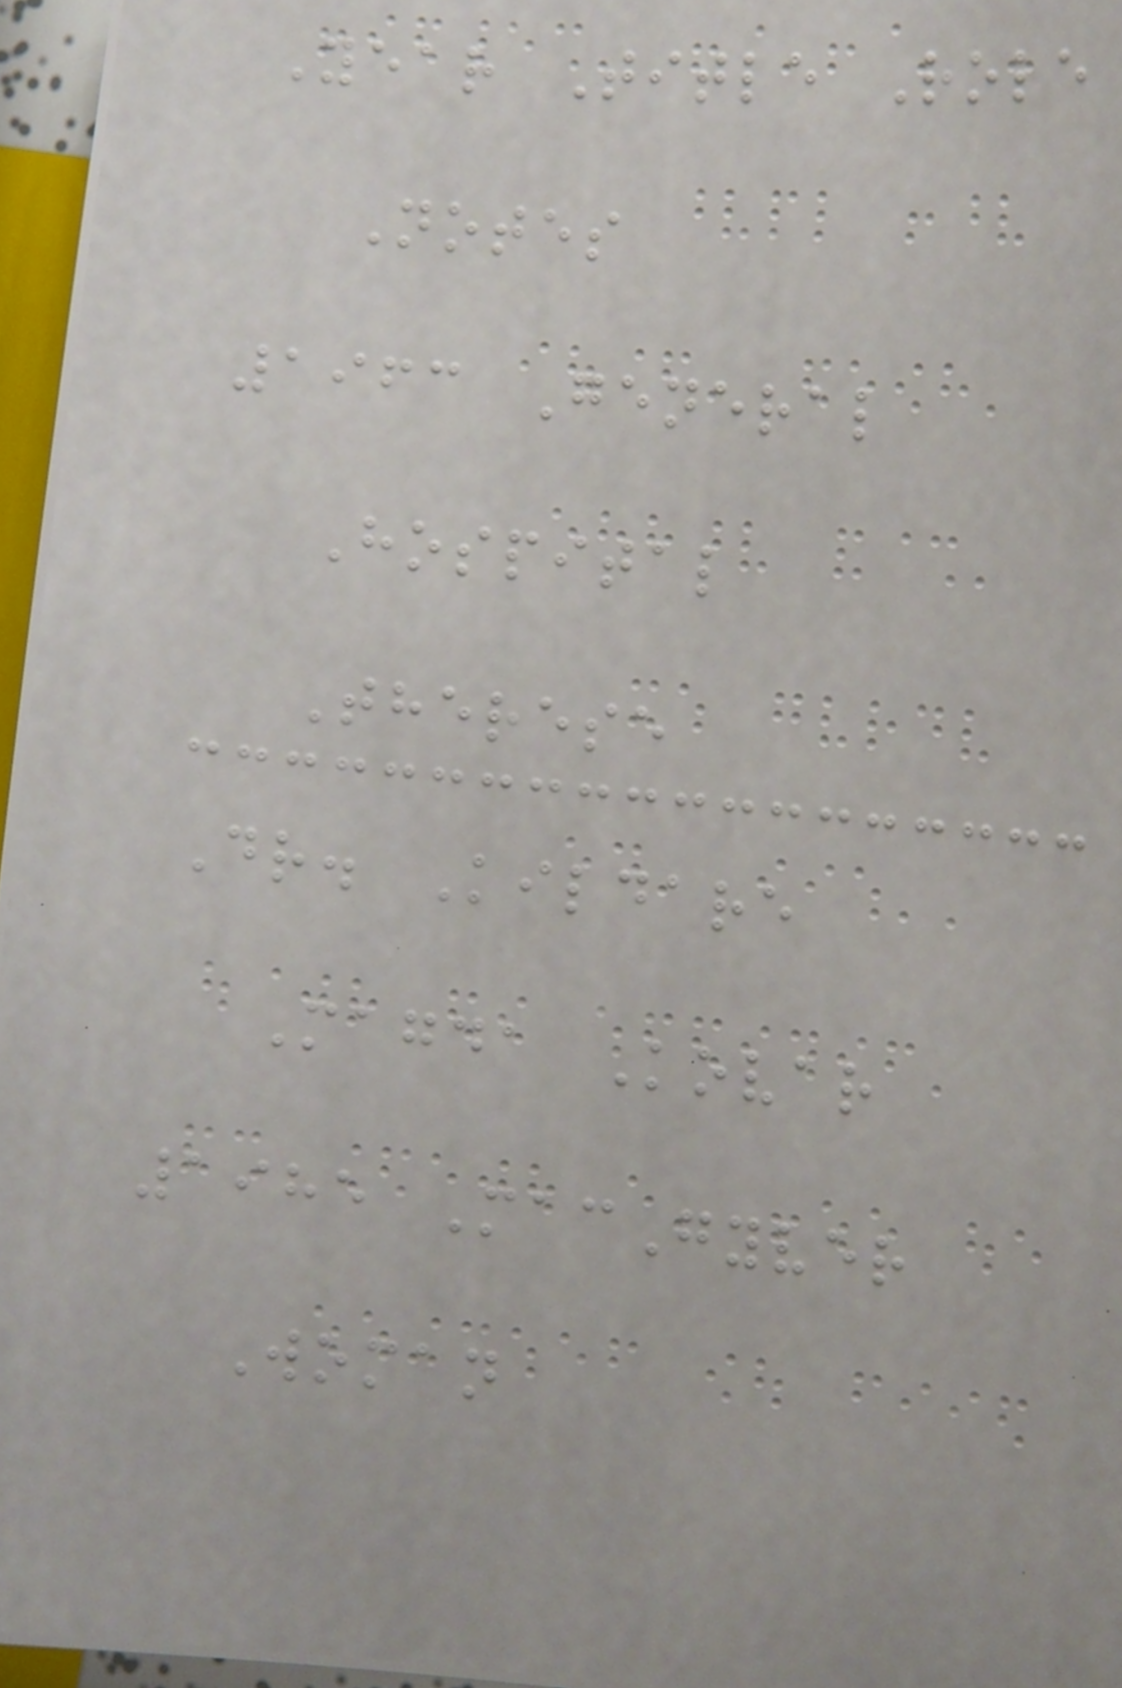Year Title Role
Notes
1963 General
Hospital
Therese
Dr. Kildare
Magda Kovar
1985 MacGyver
Woman
